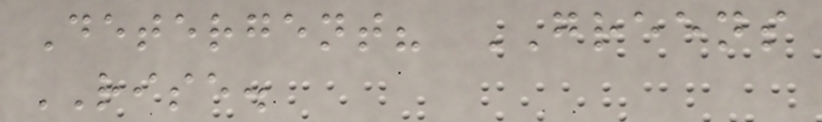Detergent? GREENS
RISE.
